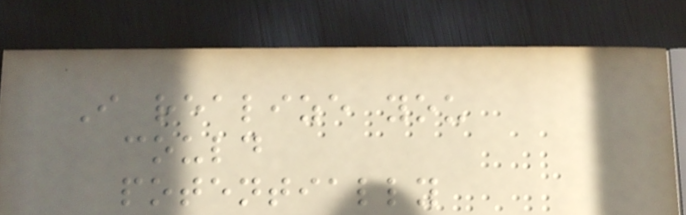I realize you
could
potentially
